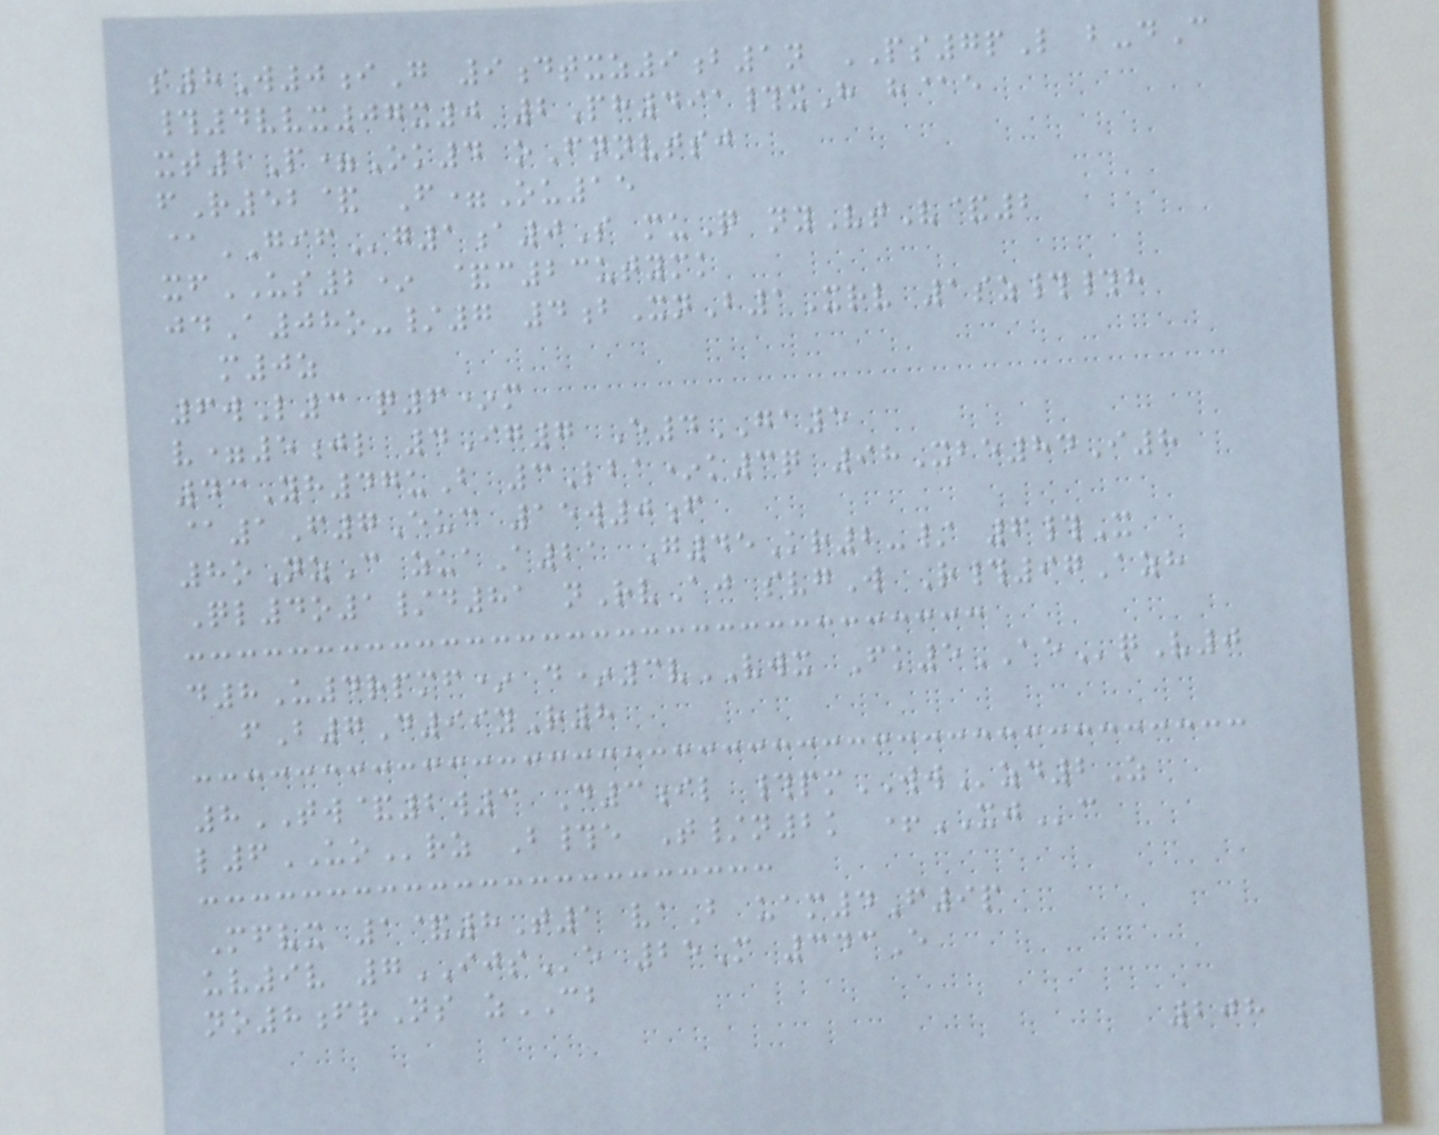s8W0iG 9dtxz9b1n PS7pL b-dC
#4vvx07x0 2Ph491#xH h@e
xt2P=Ok4 oFnnvtsj
fR52& F=Ou15
@GIFg1a0S muQ nyVtV&2
xfUS2* &c23utymk
jdA08o-/7 4bXnB1Xrv 1sz##h
m0z
6wL3 q6*m
v=5jl 4Ig7 E4GA5
43Yh47uB 3Lba*k3q 98Xbe84I8
@1F7Euc 15w0f
8oNzC zuaA21 G45Kr2-/ 6#X
Ql4o1/d81 nRvAj svgW R#97Azh
d8U4rpmf* d*3vVWX Fk5AEqV0
fB7D99yR8
8TW&2w3 D3il #pmWWzd2Z
l6UOrz B#e T/n2k +XJc
Mfvx 1&8T1 vaB uam4F9p
uv9v 7IJSe 25M 343E
no8frNs zCB
208
